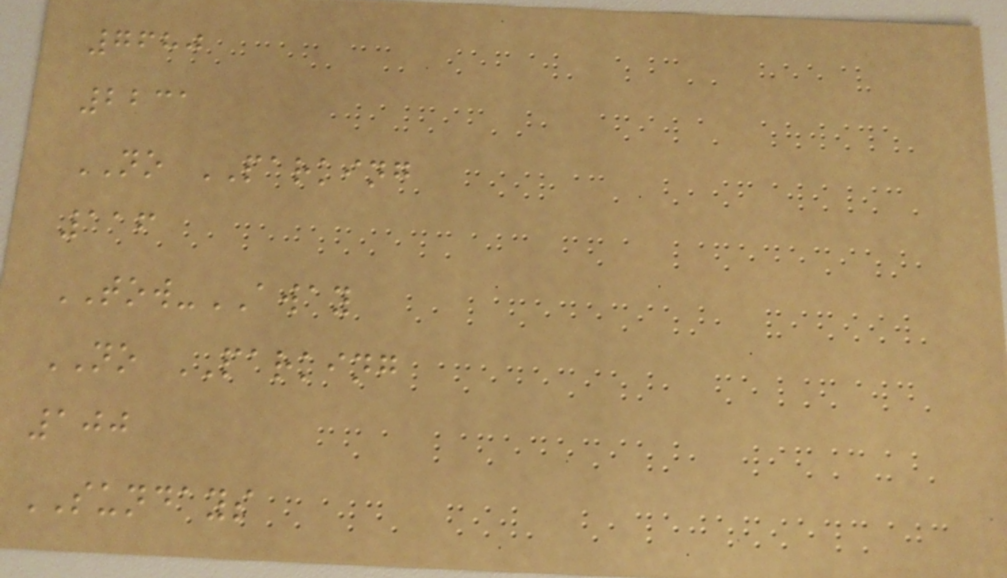7680
2231
NO PARKING
116
TOW-AWAY
NO PARKING
100
SUNDAYS
